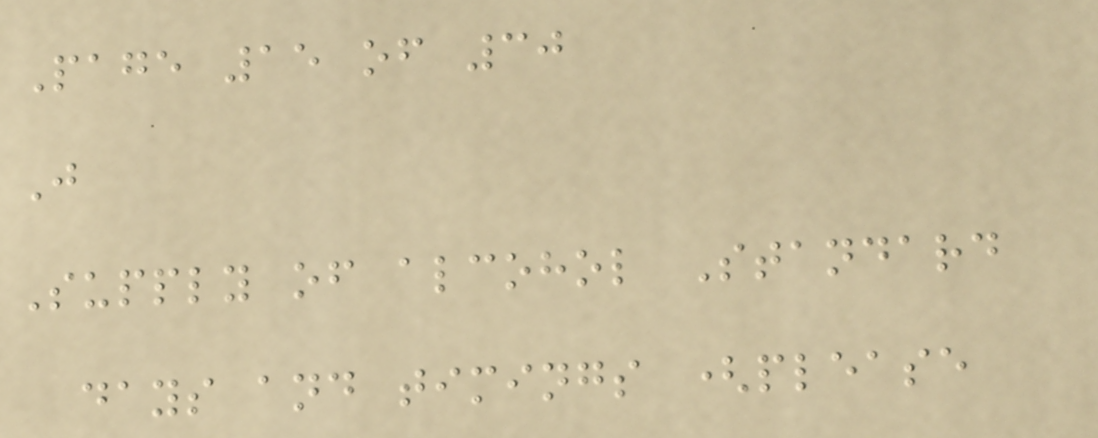Page 15 of 30
J
Supply of alcohol Standard
days and timings (please
